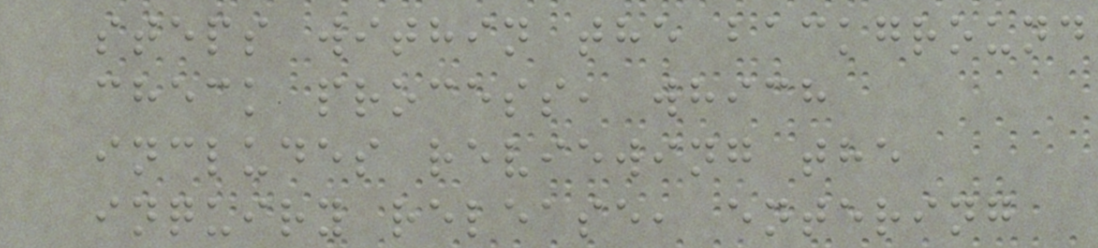steps within the background
check process, which
includes reviewing the
inquiry release, entering
